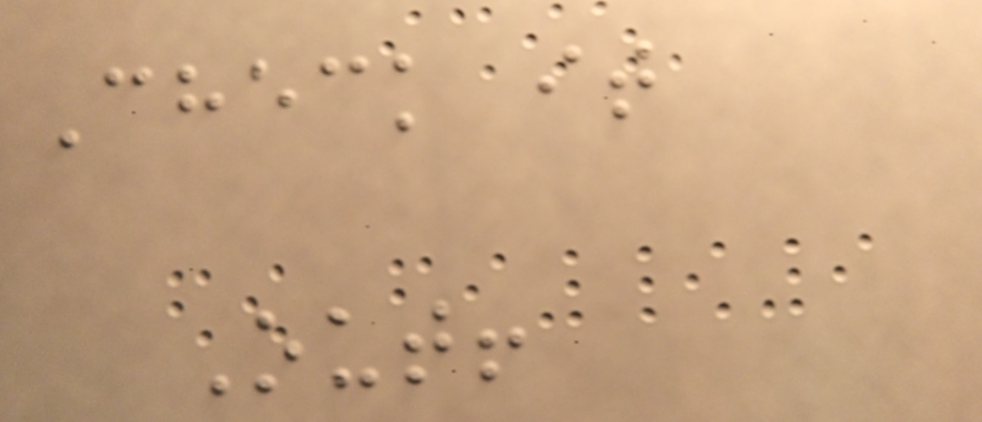Check it
Out!
